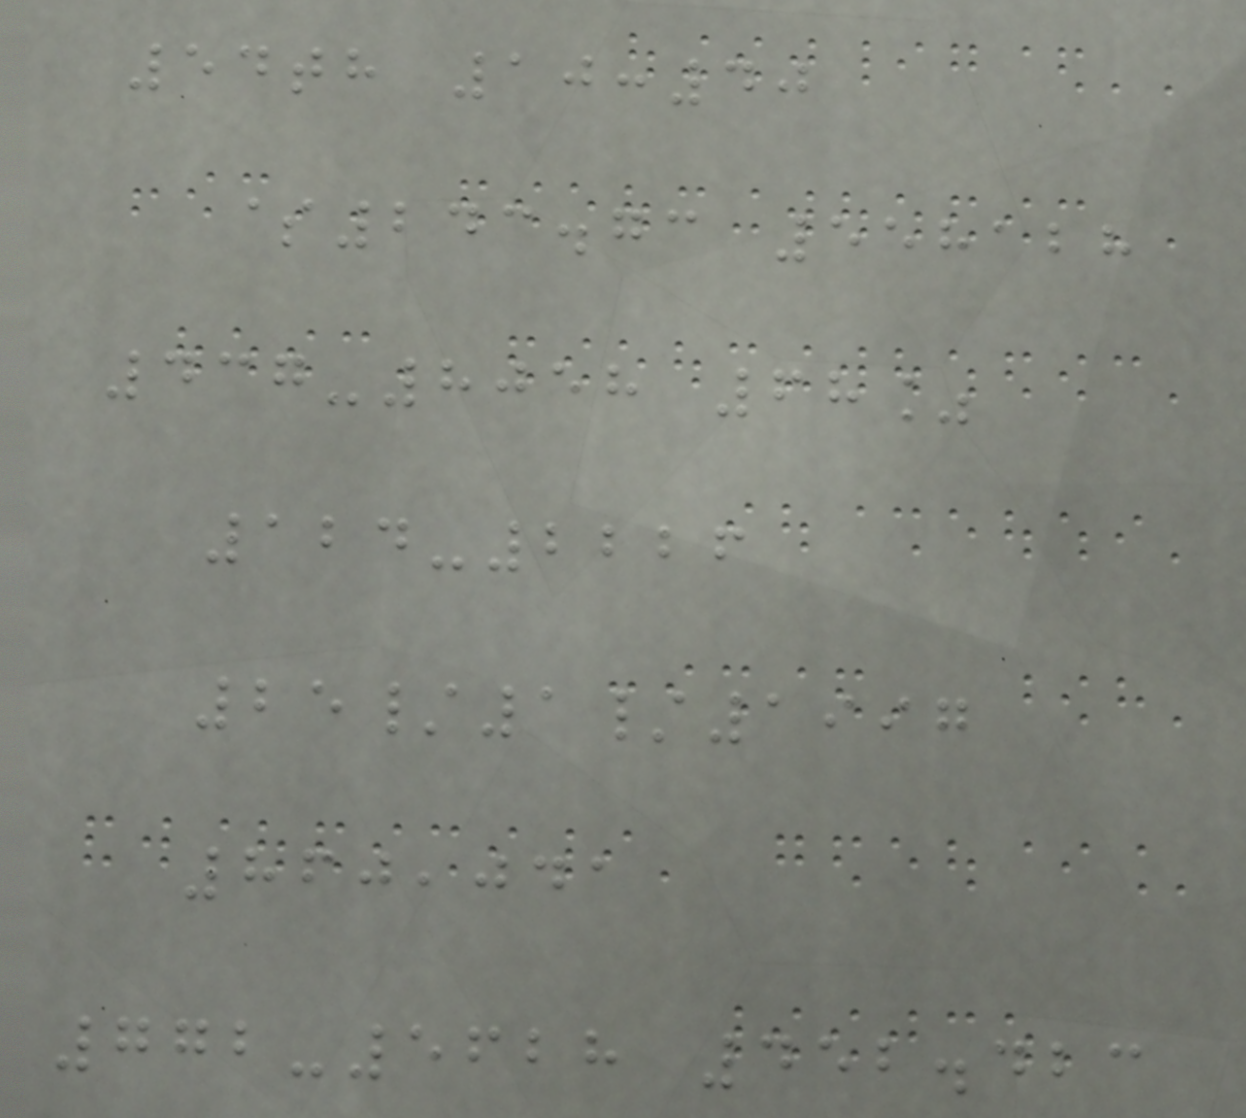54th 10:40
$243.73 558128
437-8058 68%
124-2226
25/1/1997
860,041
772-5628 452.423
